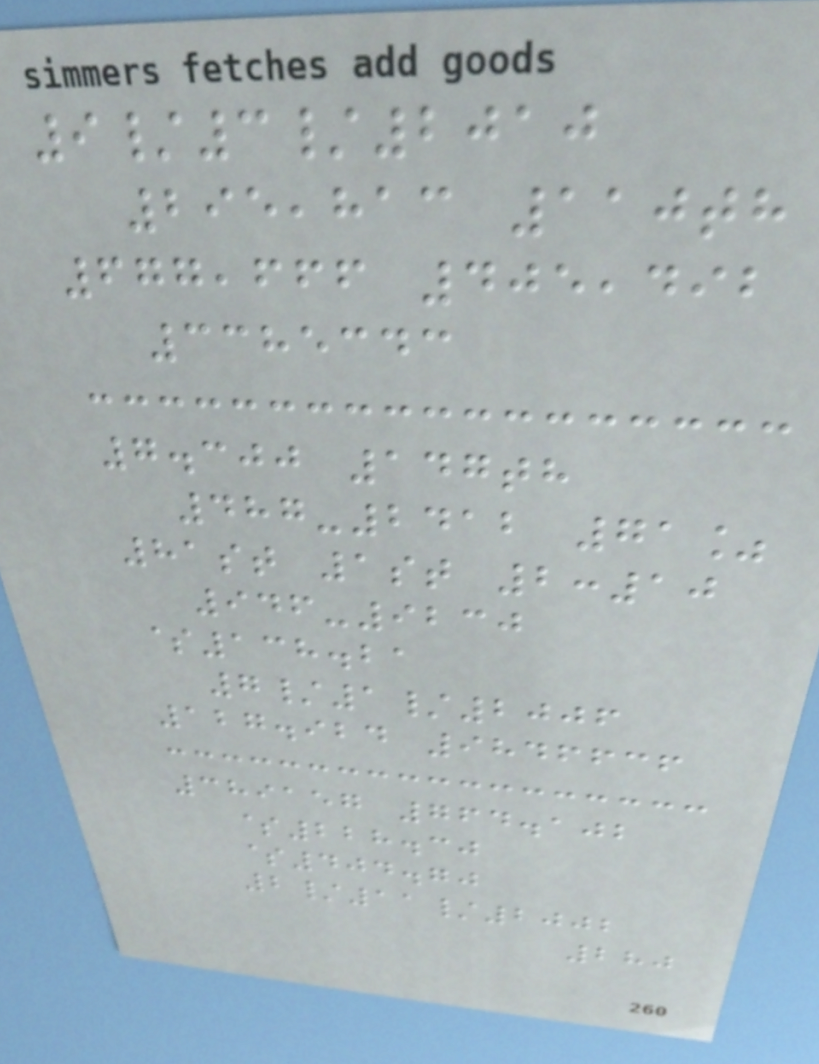9/3/2010
295,813 110th
677,666 405,492
3385343
7.300 147th
487-2412 71%
81st 1st 2:10
946-9230
$138.21
7/1/2006
127.924 9846636
389157 764.102
$228.30
$404.70
2/11/2002
280
